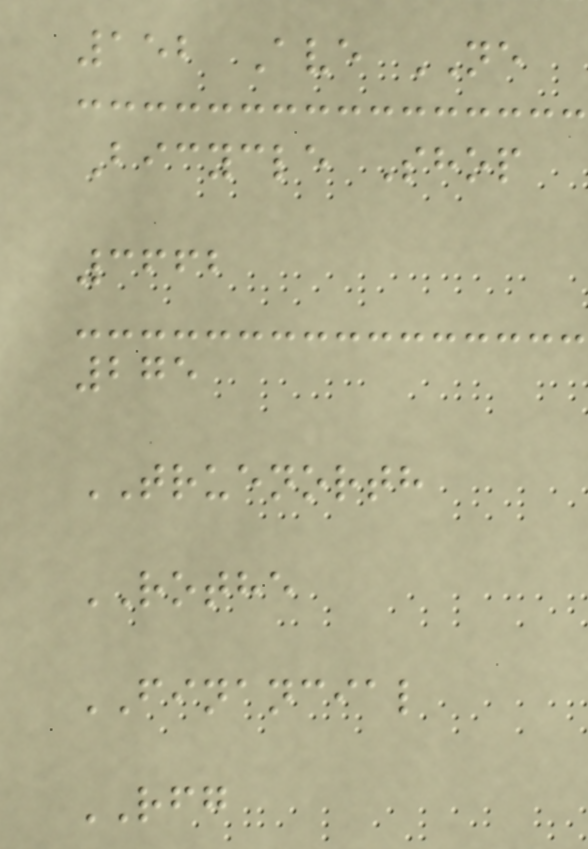152 Ave NE
Bicycle Shop
3662
275
TRUENORTH
ROTHE
FINANCIAL
RFG
